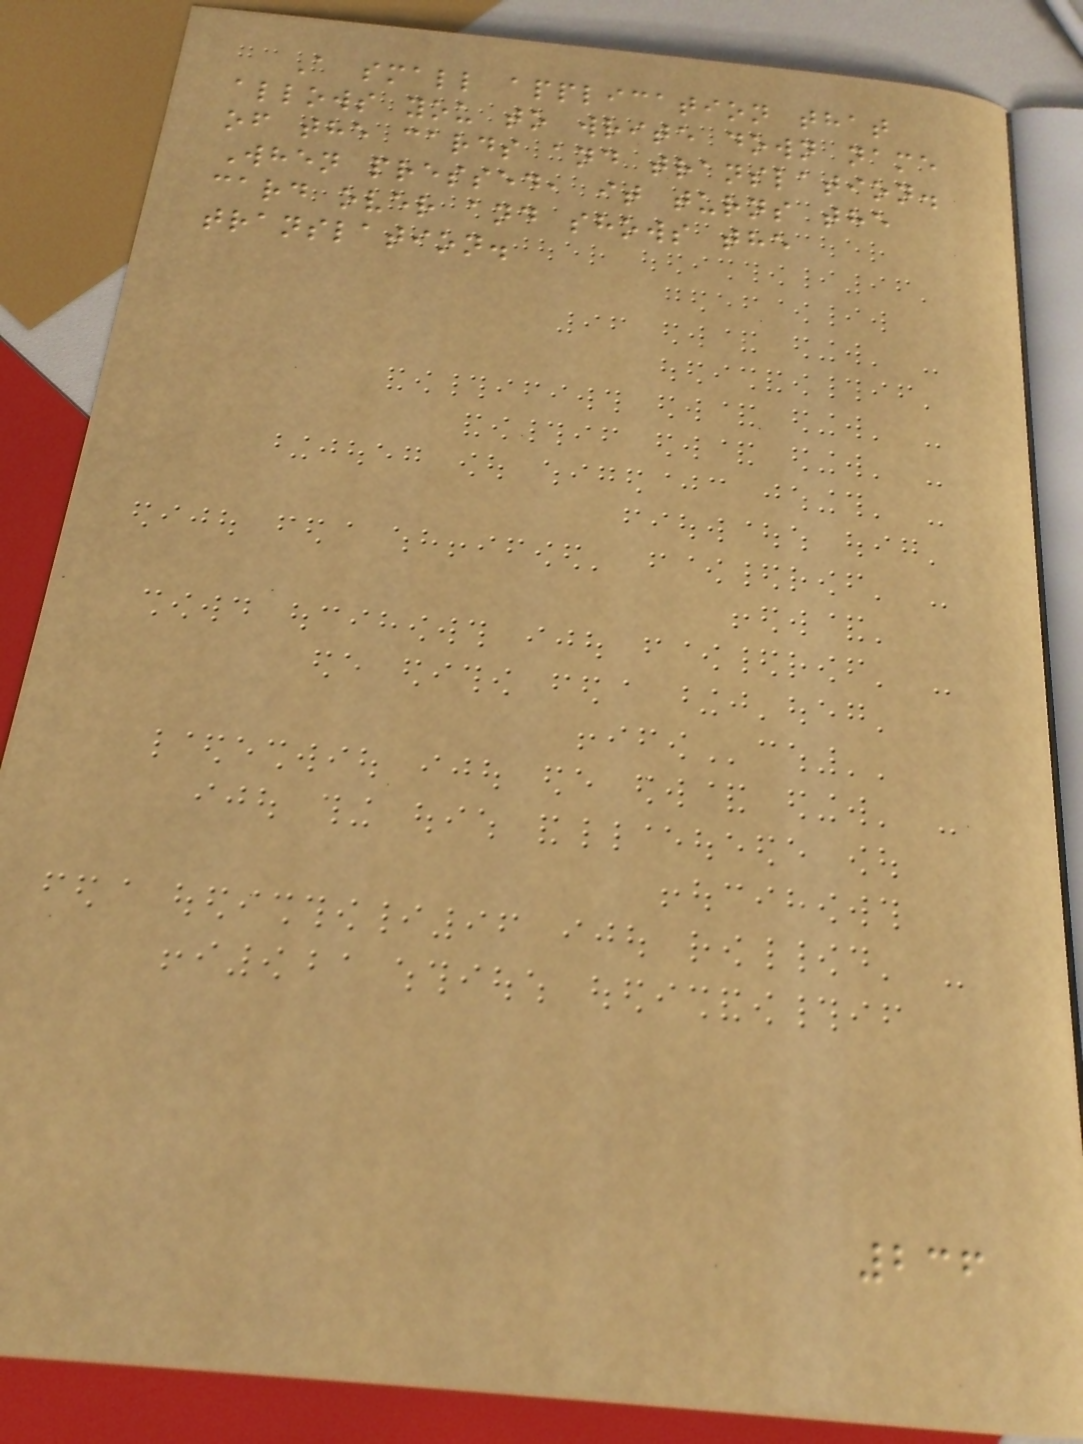A small application that
allows you to write down name
of the cards and translation.
When pressed, it turns the
card over and shows the
translation.
236
